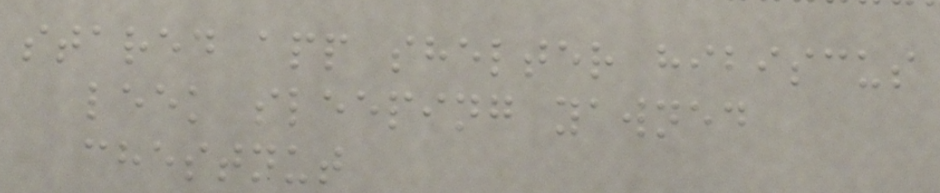stared app shelter hibiscus
leek sleeping yawned
chestnut
